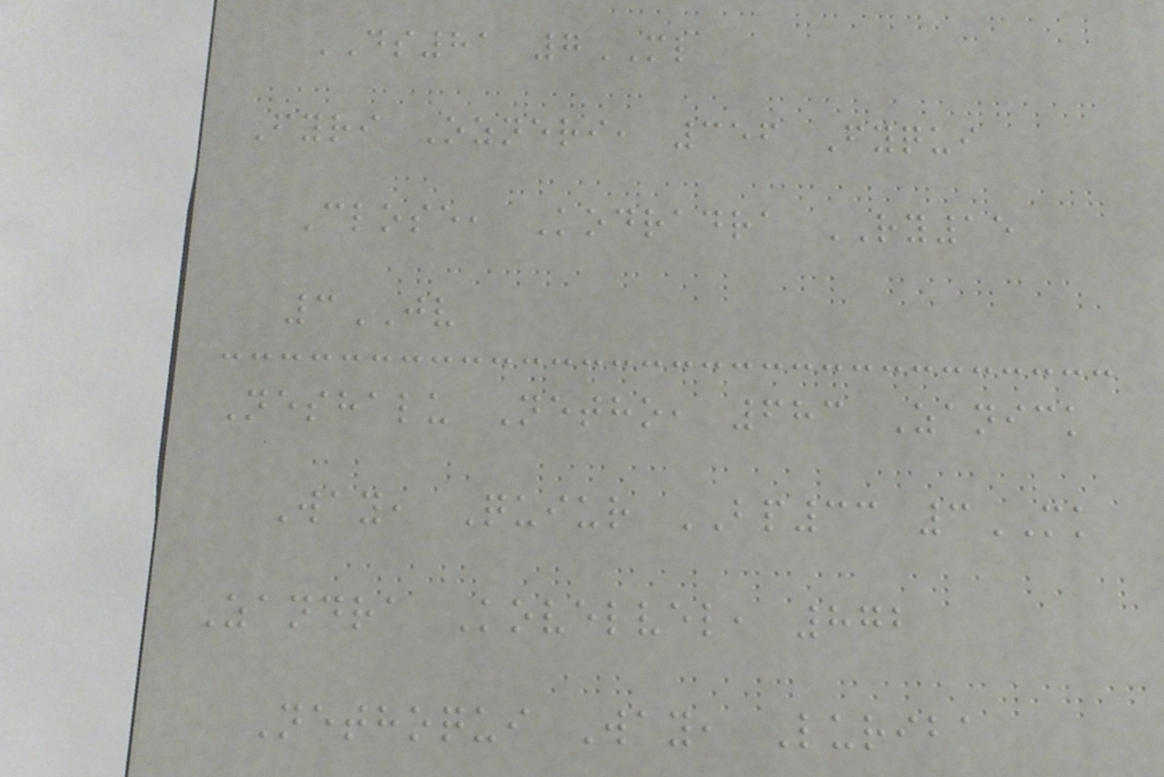DS81 7ML
Fyri Ozneri, 356 Fyqui
Close, Kodradra RY15
3JV
Neshalu Netho, 683 Zanick
Way, Quiur BP33 3MK
Zandra Kovelvel, 872
Nethoqui Way, Luriba
